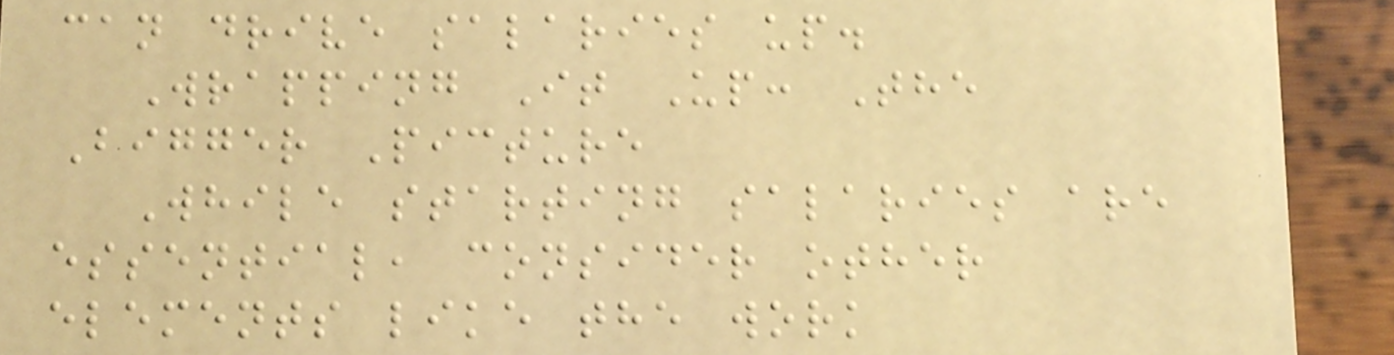can drive salaries up.
Wrapping It Up: The
Bigger Picture
While starting salaries are
essential, consider other
elements like the work
